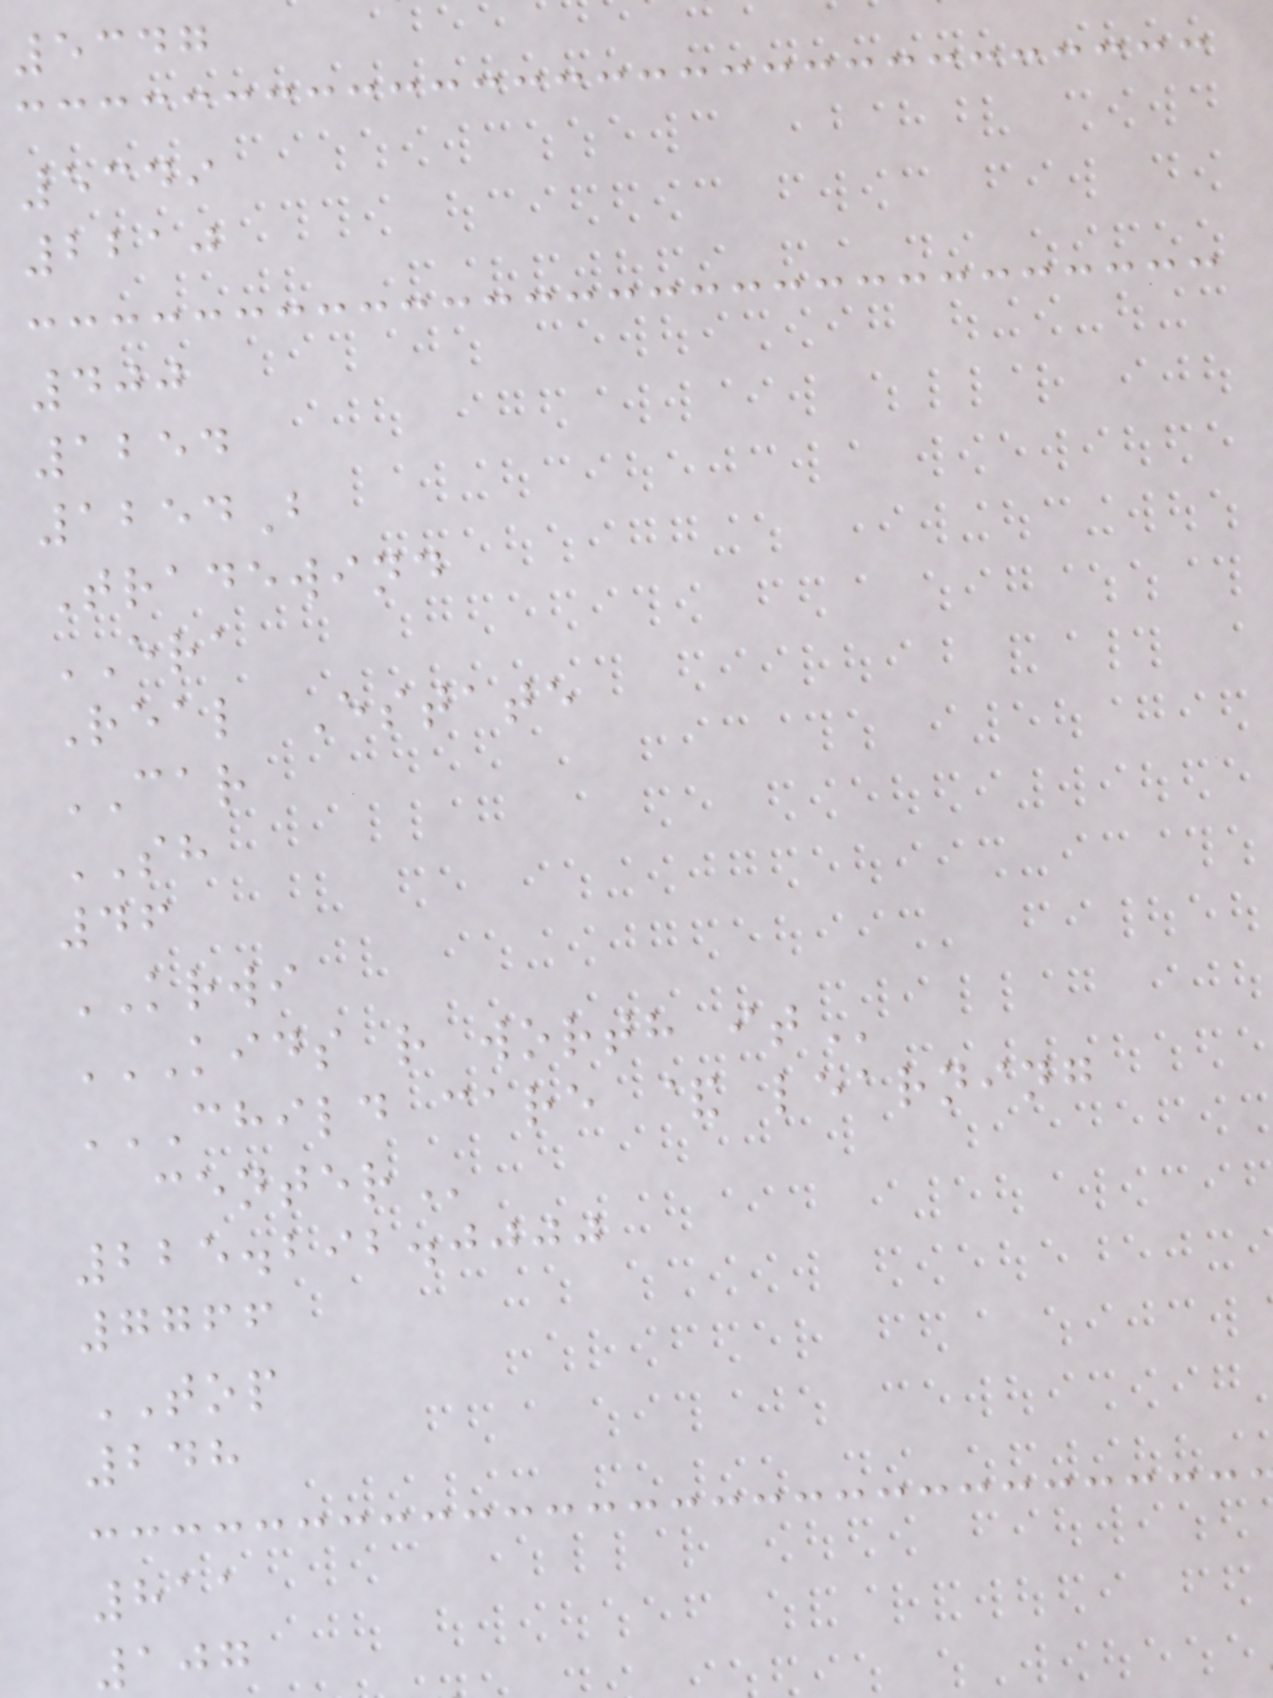5347
5349
2210
400
1254
1254B
Tradewind
ERA
Real Estate
CAR
SH
46
KRWI
KIDS R WORTH IT
CHILD CARE & LEARNING
225.292.0000
7766
TOP
248
811
107
